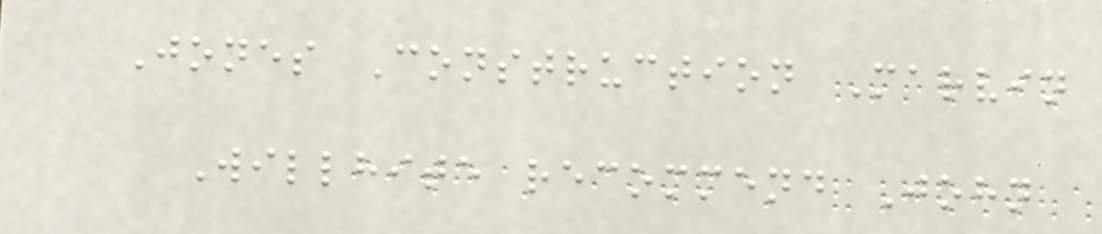Jones Construction Marvin
Willhite recommend John
